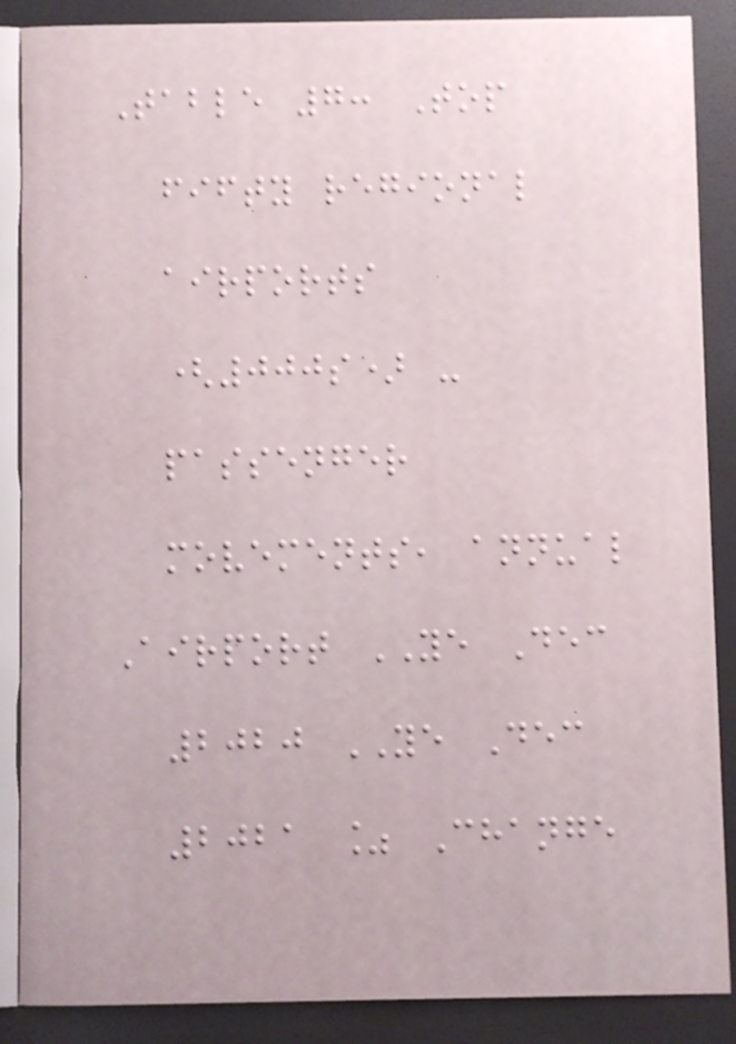Table 7: Top
fifty regional
airports
(000s) -
passenger
movements, annual
Airport YE Dec
2020 YE Dec
2021 % Change
